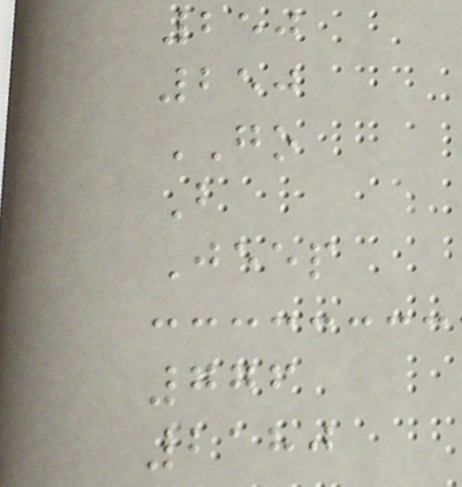250
250
GO
B
Jeep
776
2180
